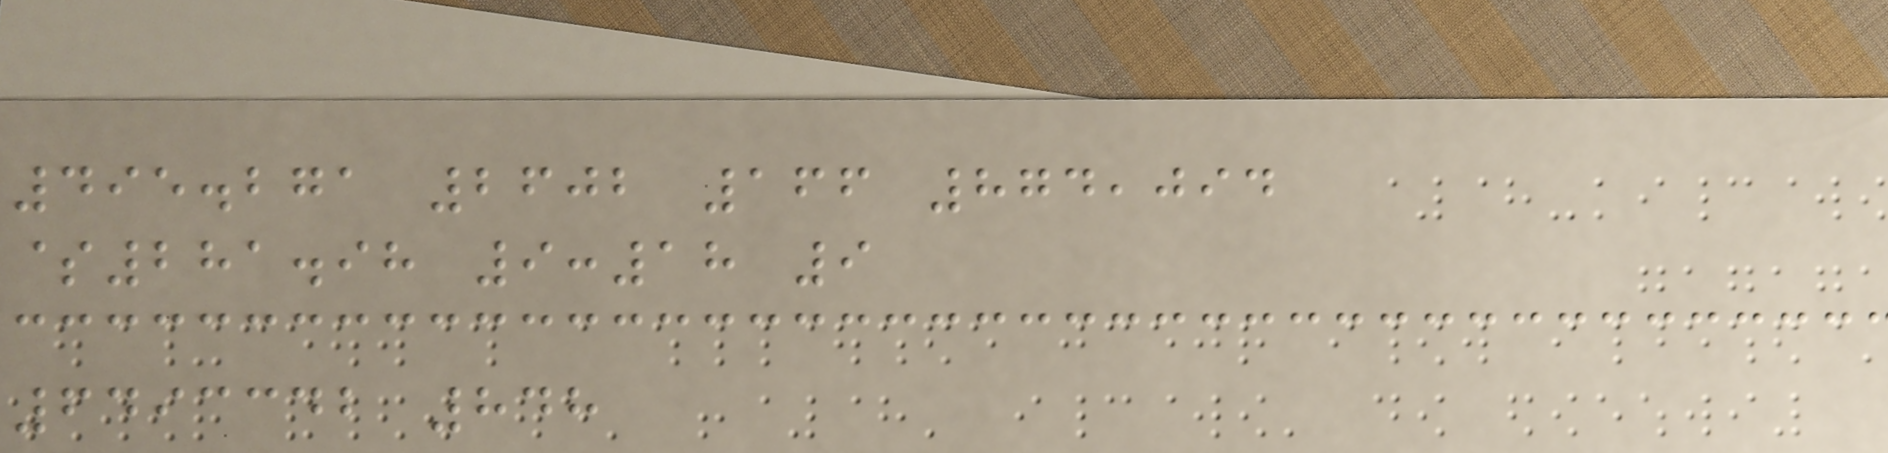495.271 2602 166 874,094
$281.98 9:18 9
6493342 848
